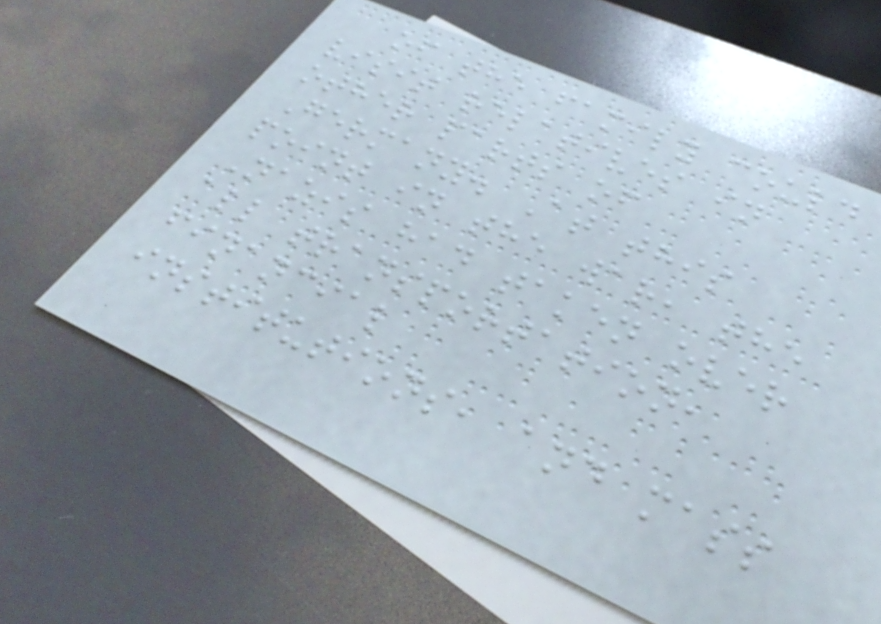of the family could
visit relatives in
other parts of
Germany. At this
point in the war, the
Nazis had taken over
all transportation,
financial
institutions, and mass
